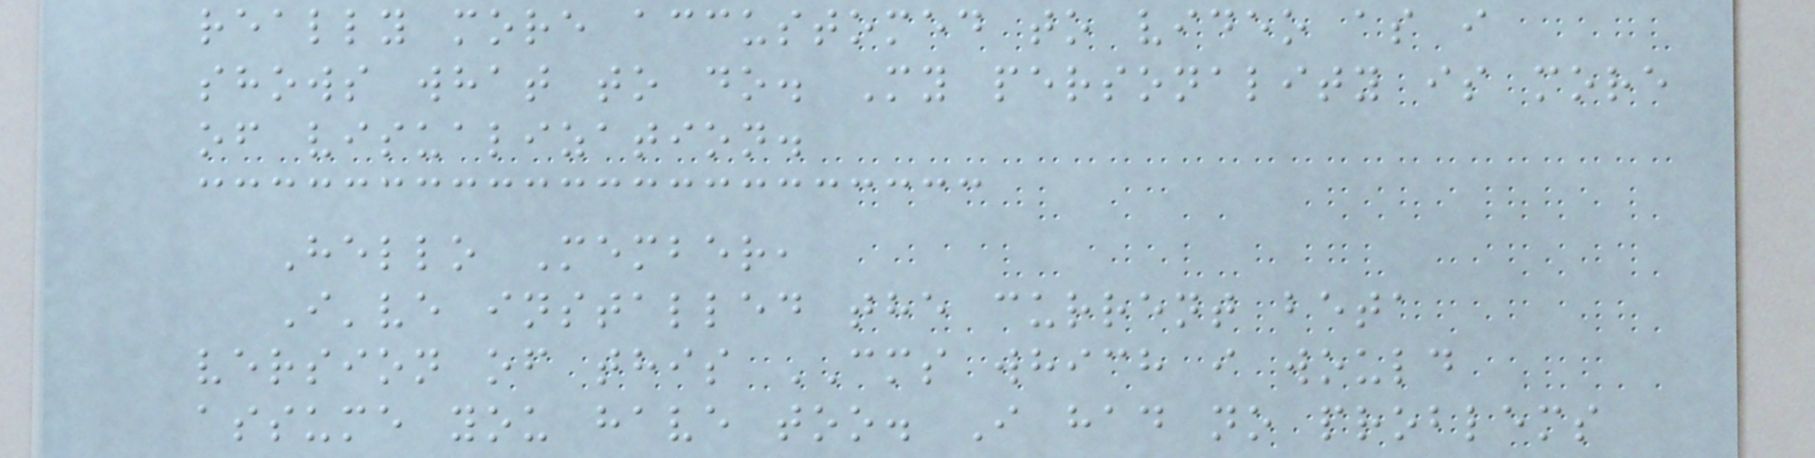really more accustomed to video as i
shows what to do. My personality is more
of visualization.
Hello Member,
I've installed the current beta
version of this CMS which i would
assume you have too. I had no problems
